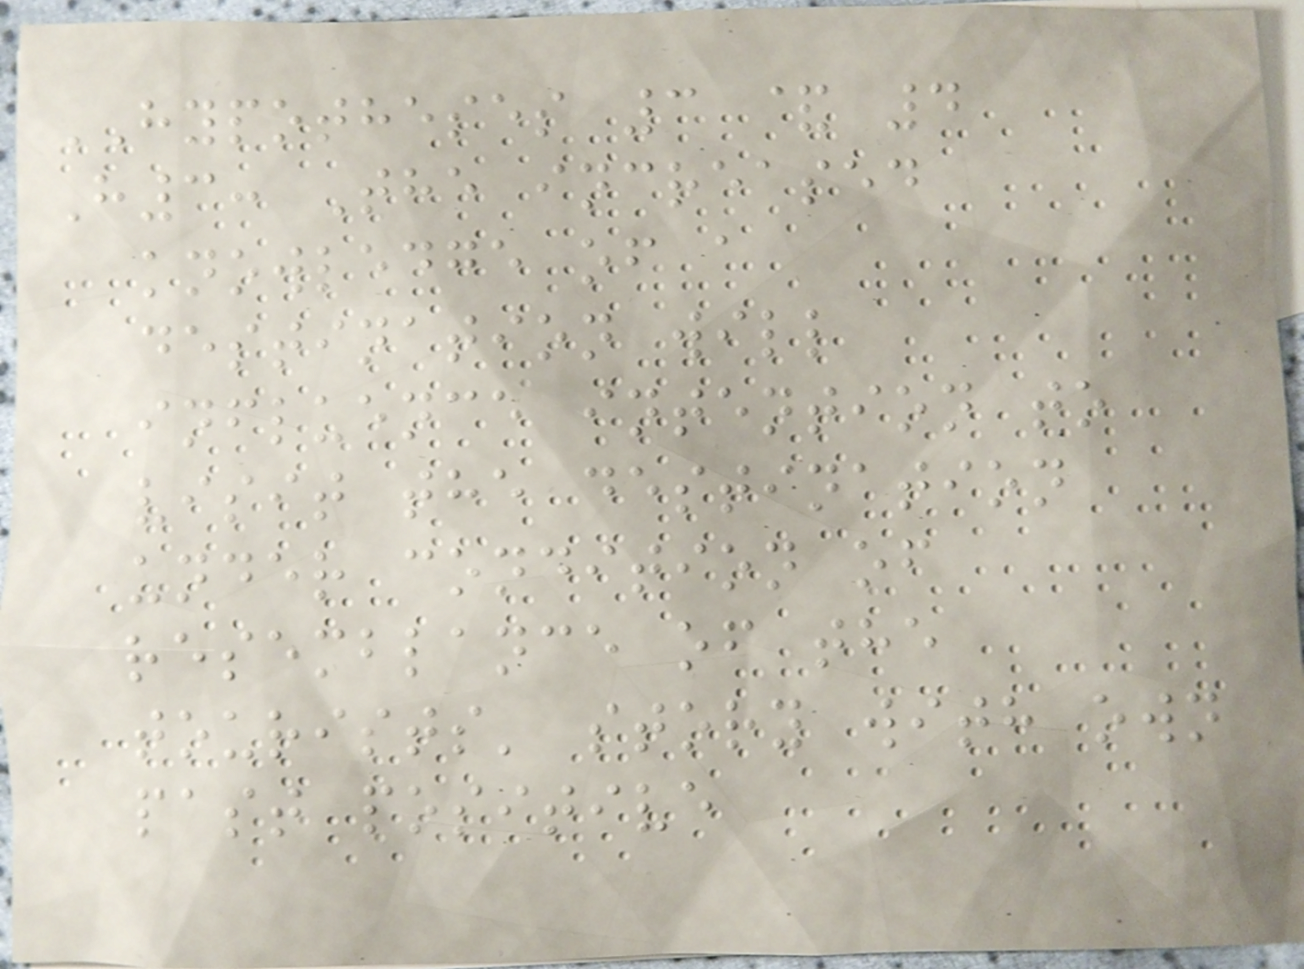HYPOTHESES 3 & 4
H3: The increased
knowledge of a
destination will
influence intention to
visit the destination
under condition of
resemblance of the
tourists' story with own
past positive
